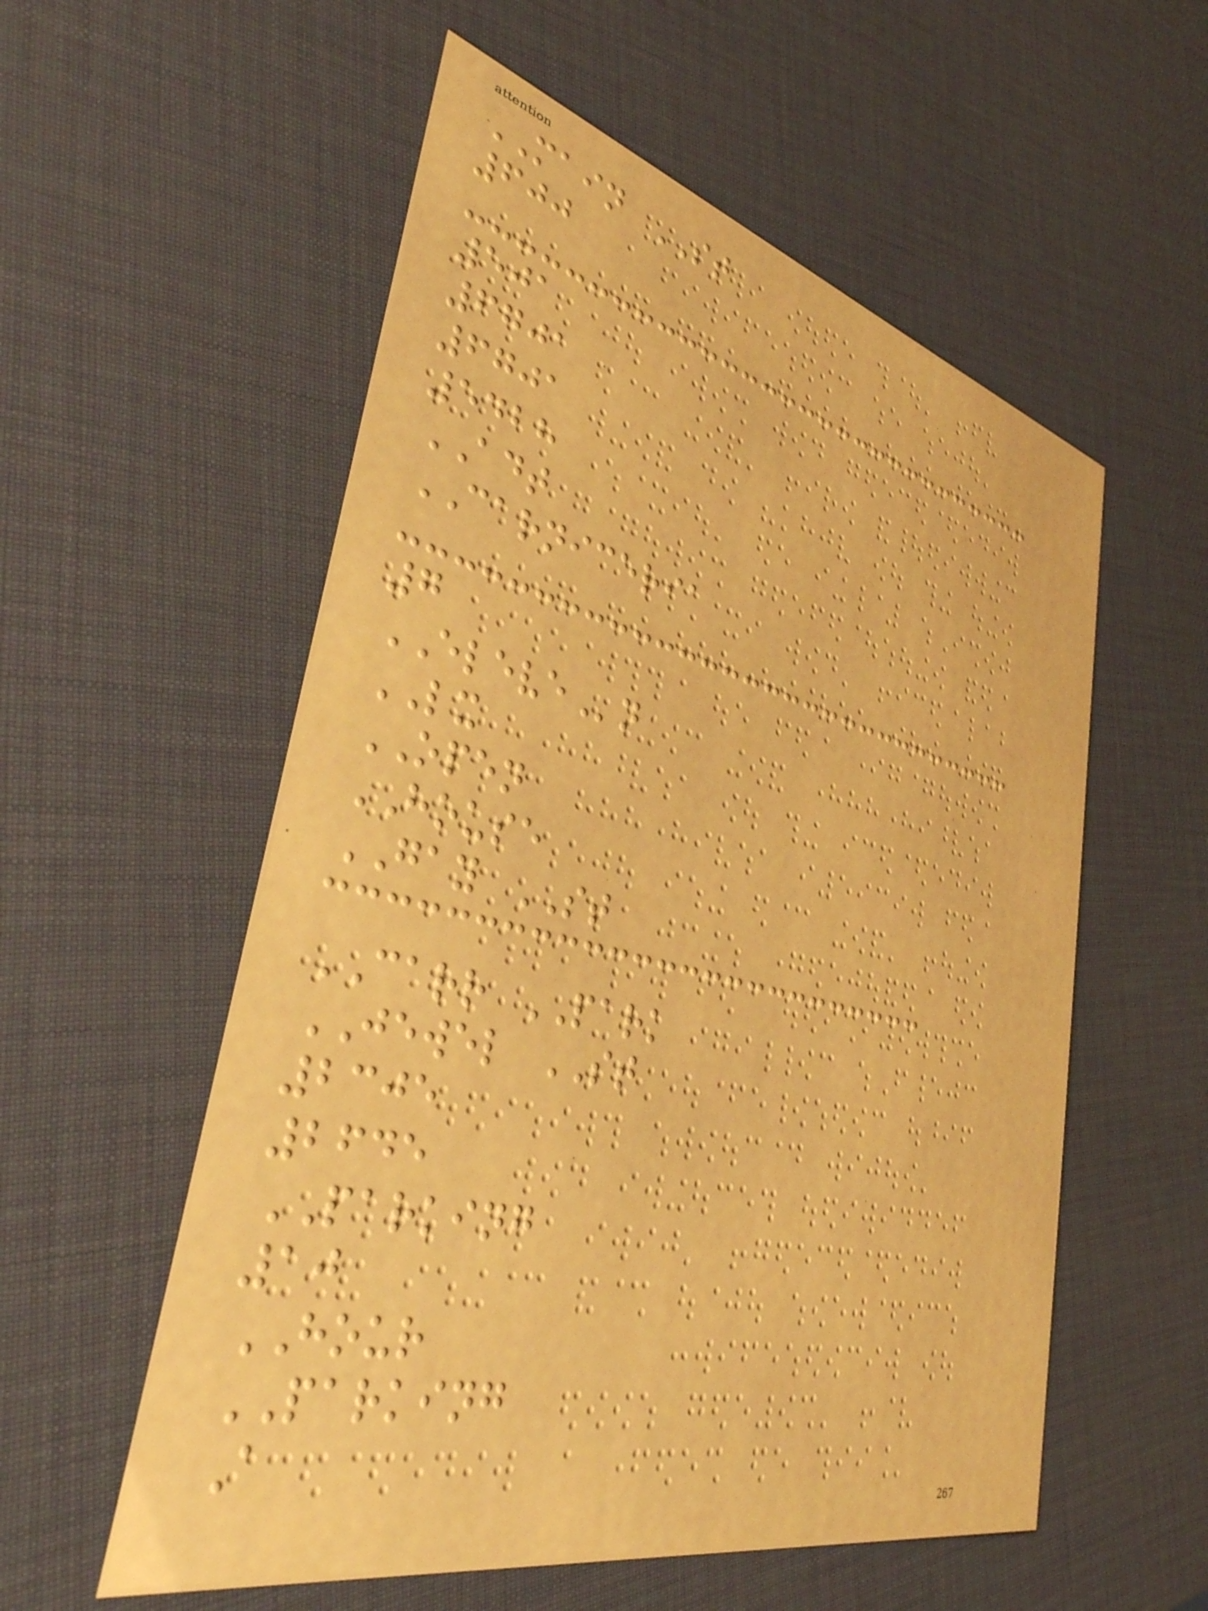MAIN ST
600
501
6701
6701
5428
ADT
CARNICERIA
7
ELEVEn
LX
OPEN
HOUSE
GAY ST
CARR PARK
JEWEL ST
2305
2645
PARKING
10
HOUR
PARKING
A
